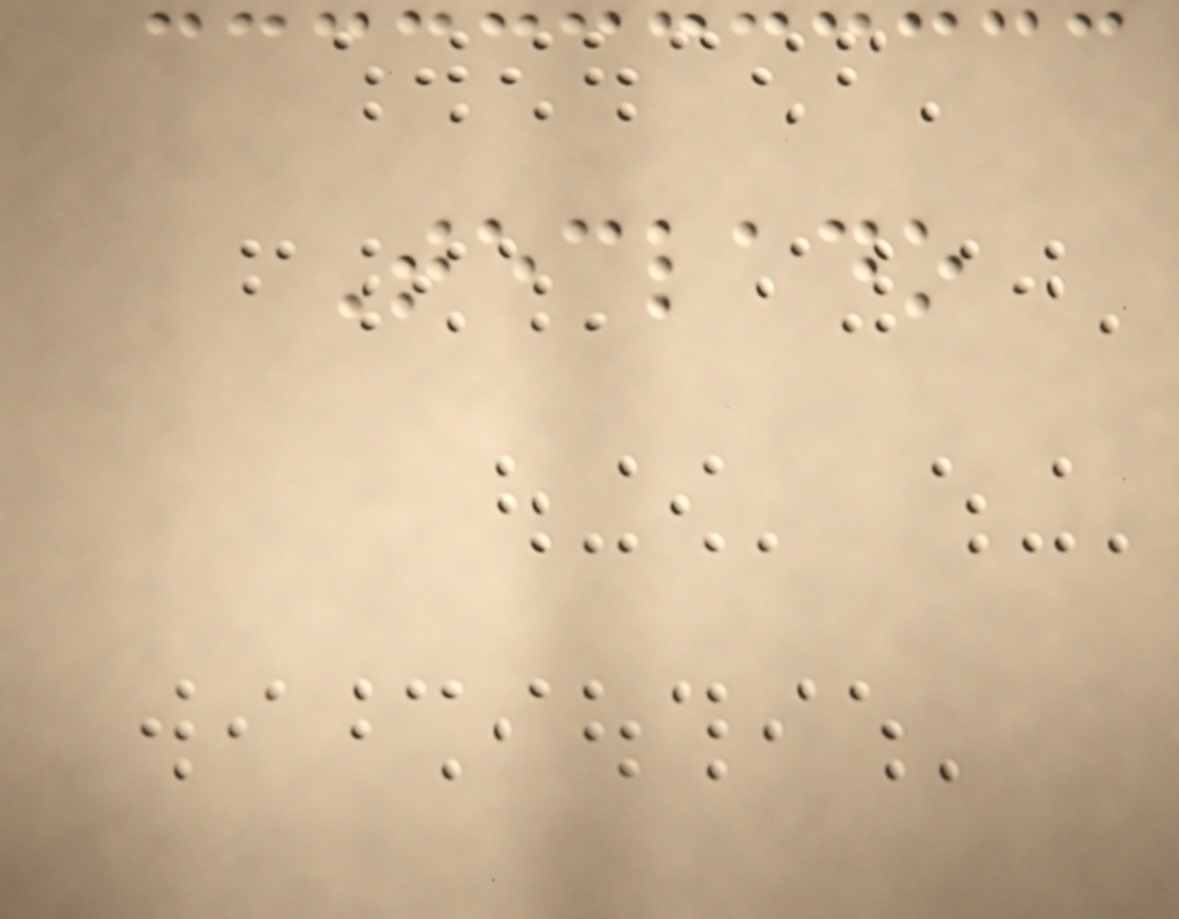Teclado
